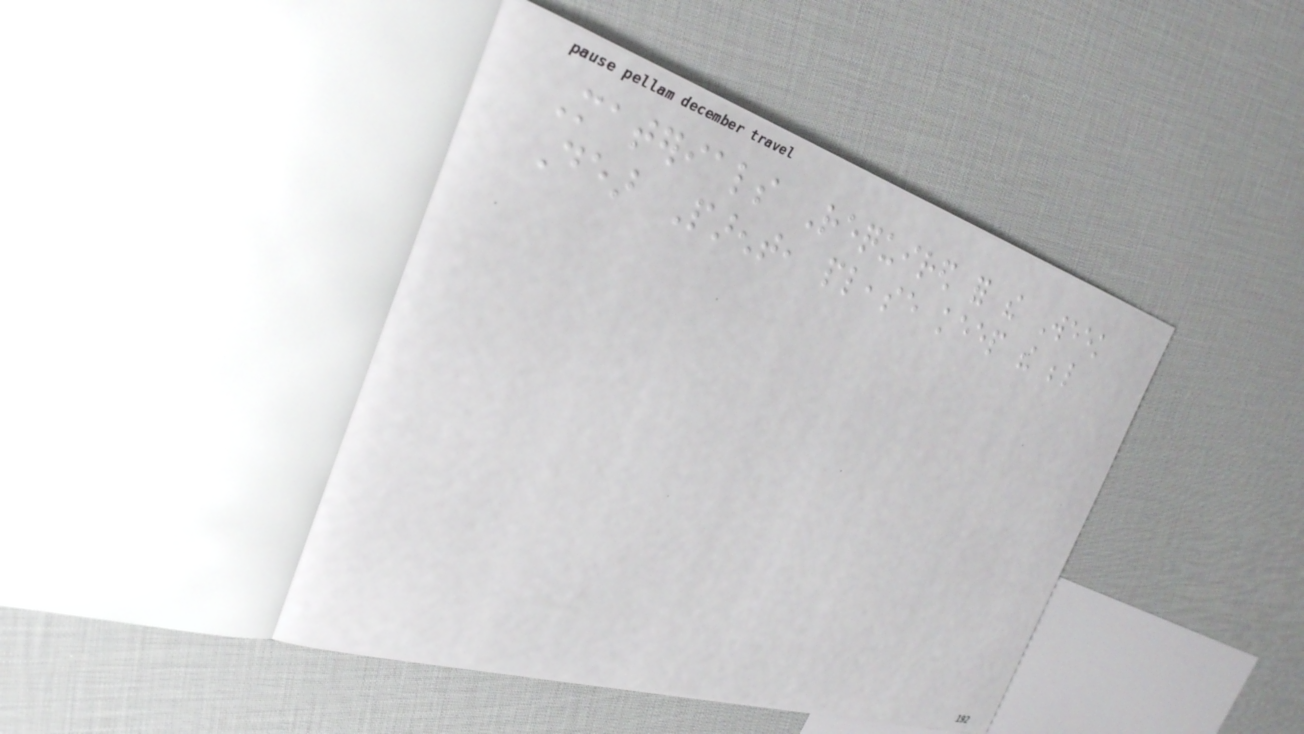Materials Required for the Week
Dear Parent, please keep the below
